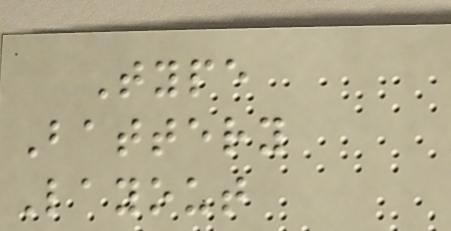Type
Battery
Layout
